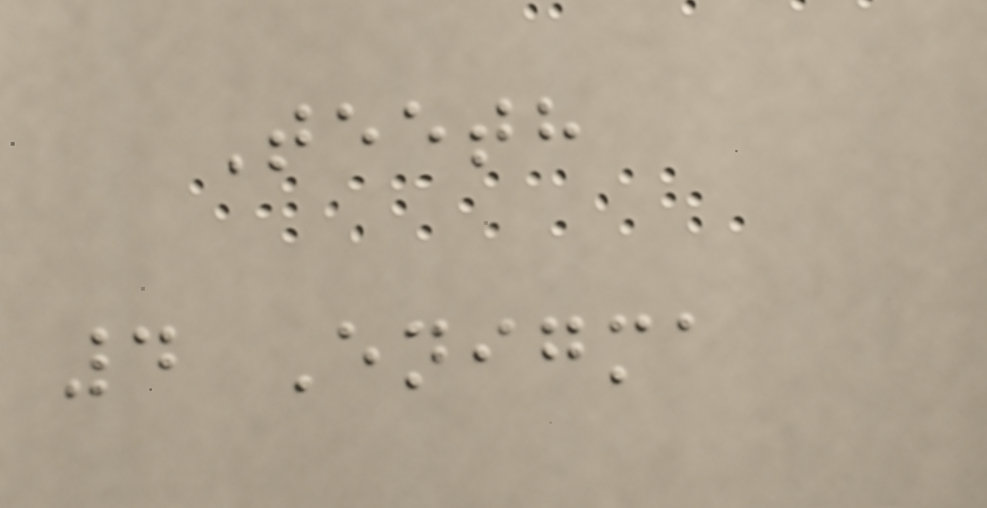Teeth
4 Enigma
